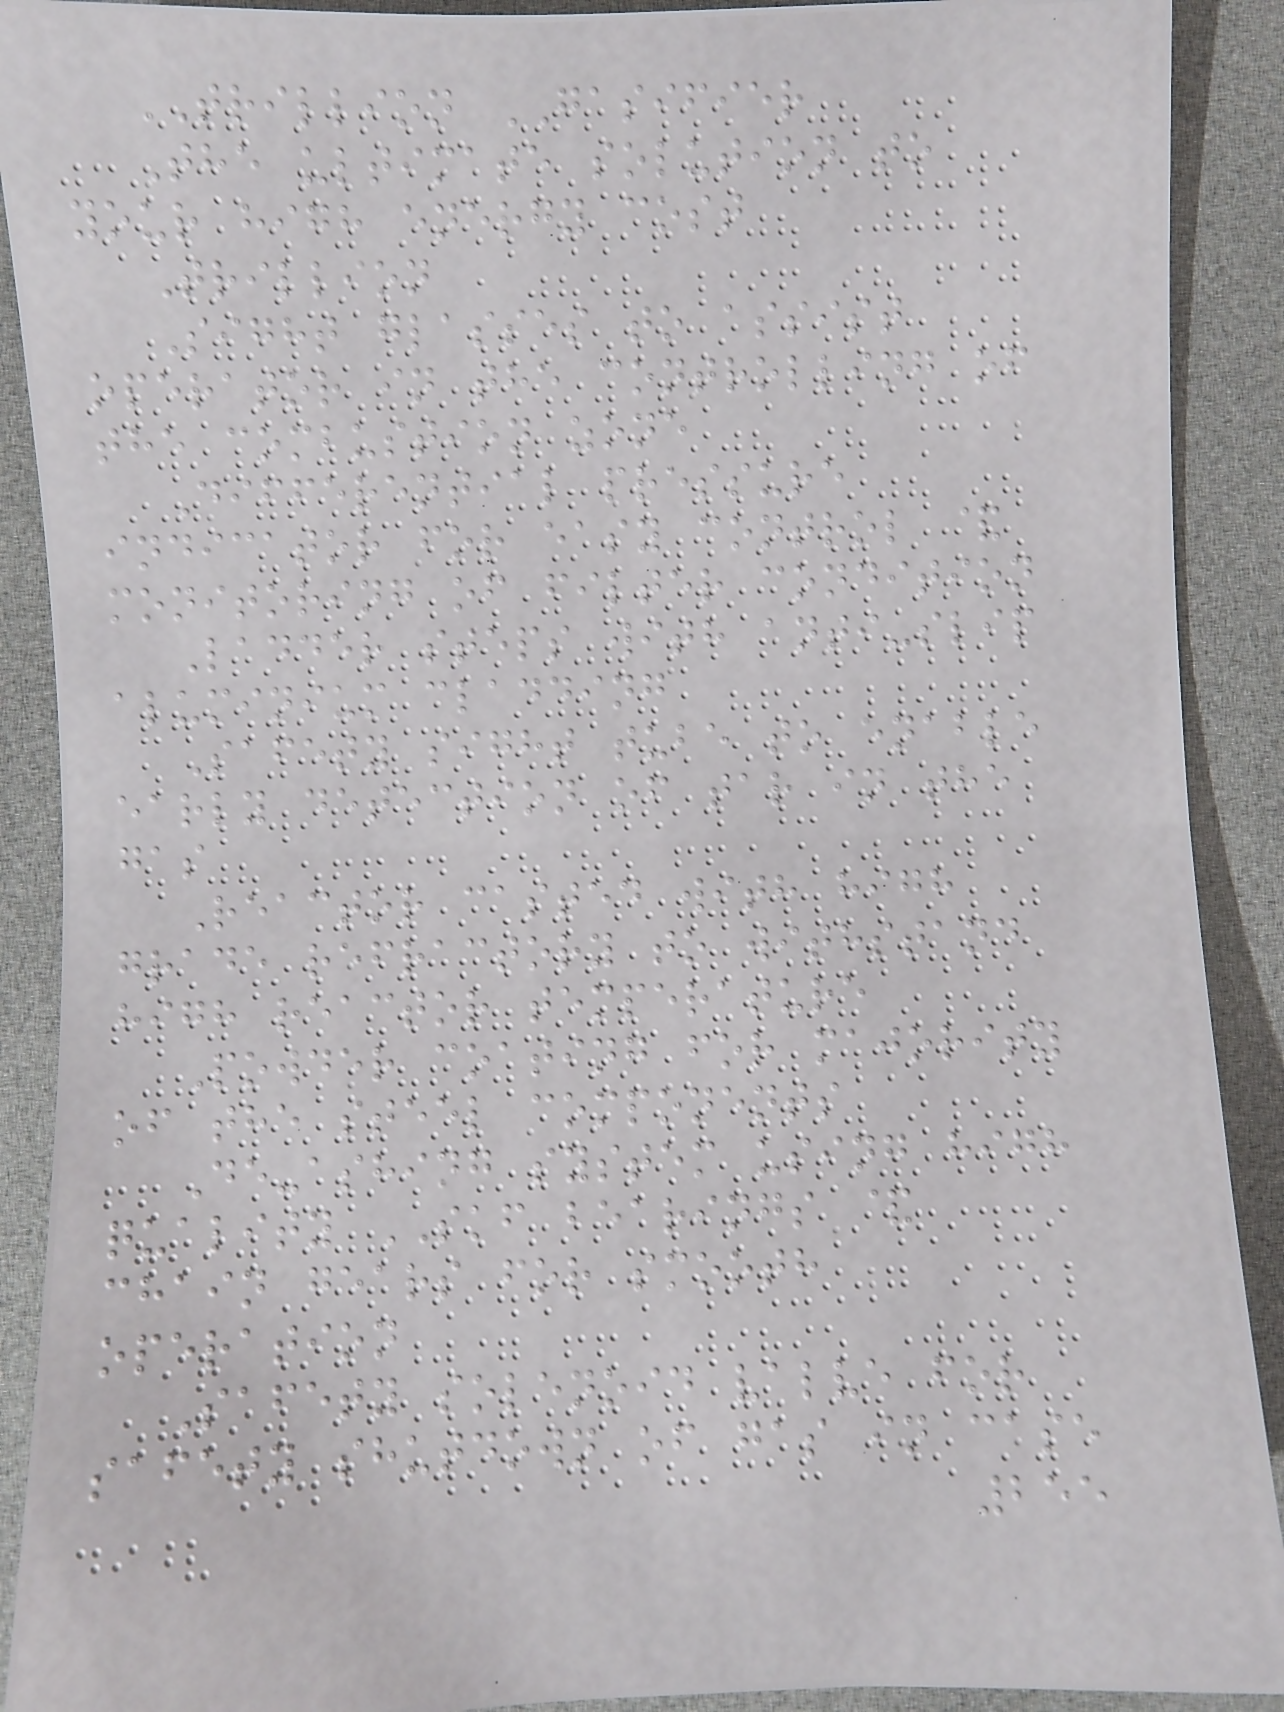TRILLION GASIFIER
The ultimate solution to
your high energy cost
Trillion
Sight glasses to assist
operator in the controlling of
the combustion zone
Differential pressure
indicator for easy control &
monitoring of filter condition
Ladder steps with anti-slip
aluminium cladding
Safety sight tube to enable
early detection of tar in the
gas
Reactor casted with high
grade refractory to withstand
high reactor temperature
Powder coating for majority
of the steel components
De-ashing system using high
quality SKF bearings &
chain gears for smooth
operation
Safety solenoid valve for
safety shutdown of gas in case
255
